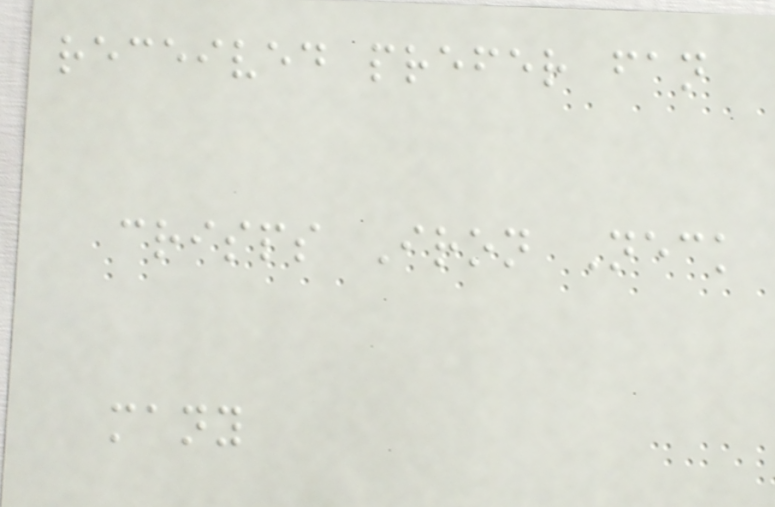received prefer fan
crisps Iron Neck
many
